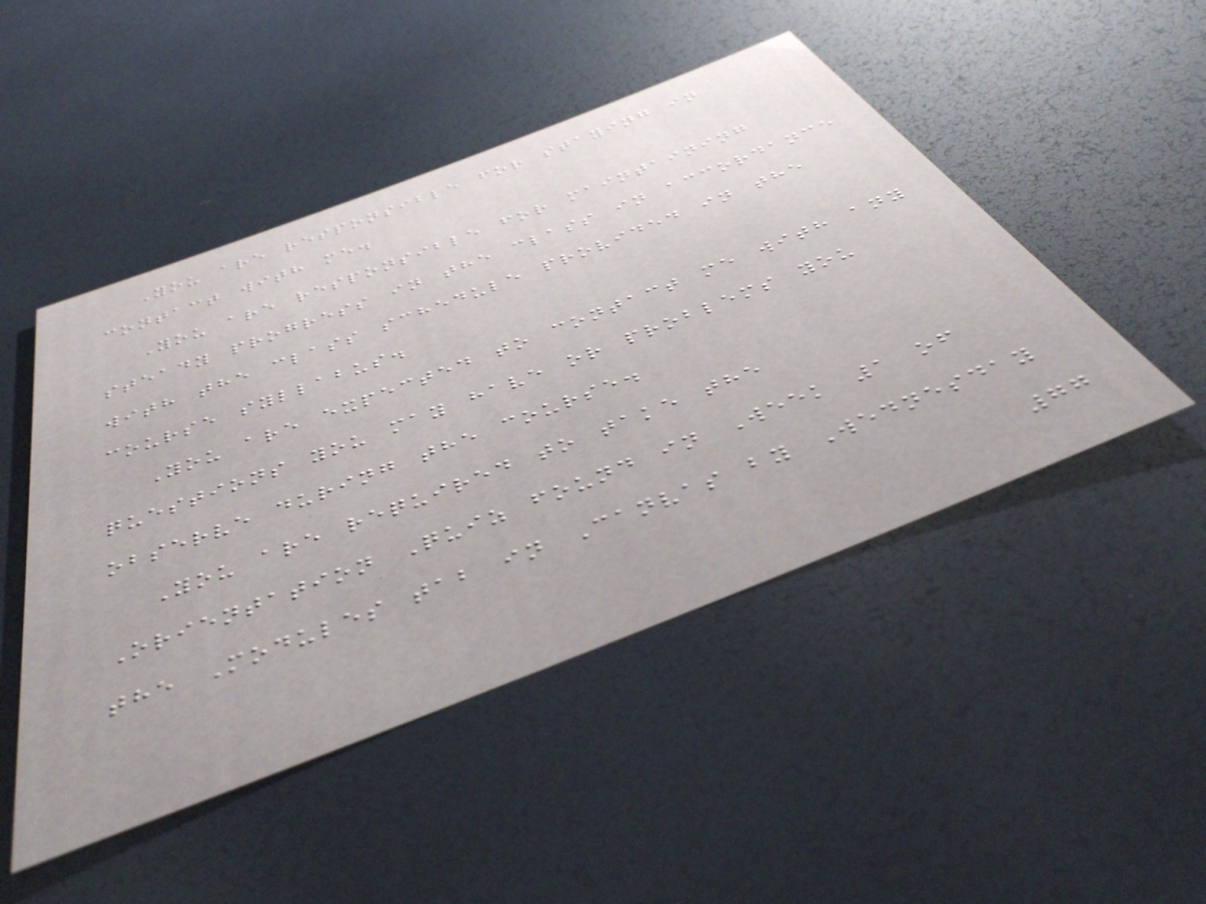You are responsible for staying in
contact with me.
You are responsible for maintaining
steady progress in the class in accordance
with the class schedule provided in the
course syllabus.
You are expected to contact me with any
questions you may have or problems you
observe during the course.
You are required to take the
Orientation Quiz found in Week 1 of
the Modules tab in Canvas by Wednesday
77
